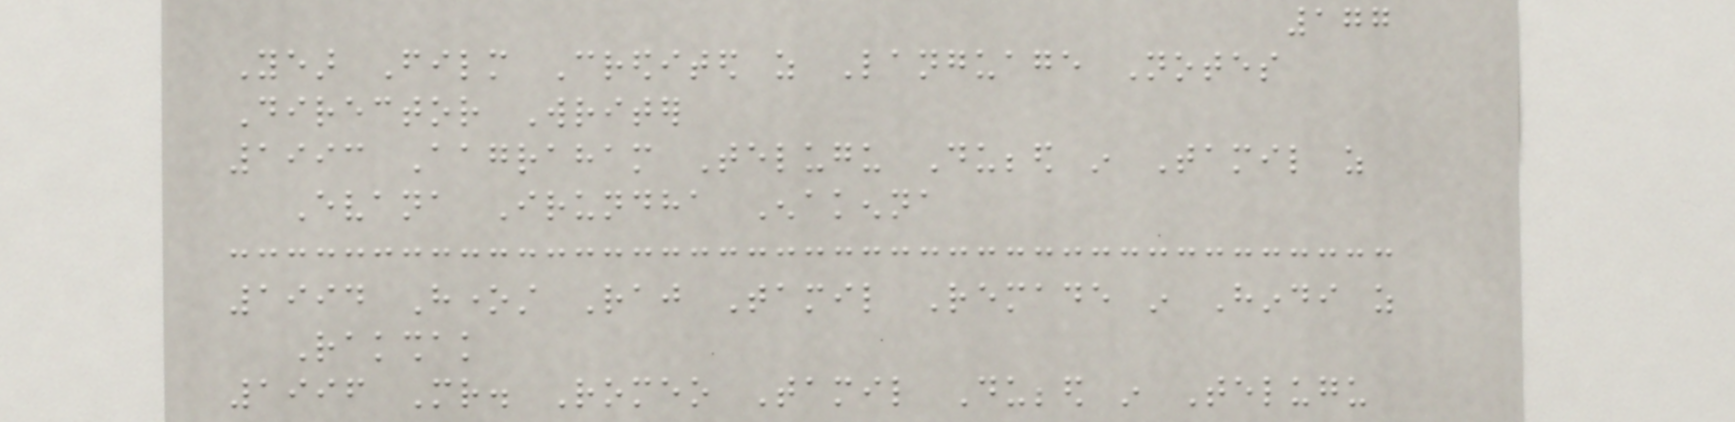177
Year Film Credited as Language Notes
Director Writer
1993 Aagraham Telugu Dubbed in Tamil as
Evana Irundha Enakenna
1994 Honest Raj Tamil Remade in Hindi as
Rakshak
1996 Mr. Romeo Tamil Dubbed in Telugu
